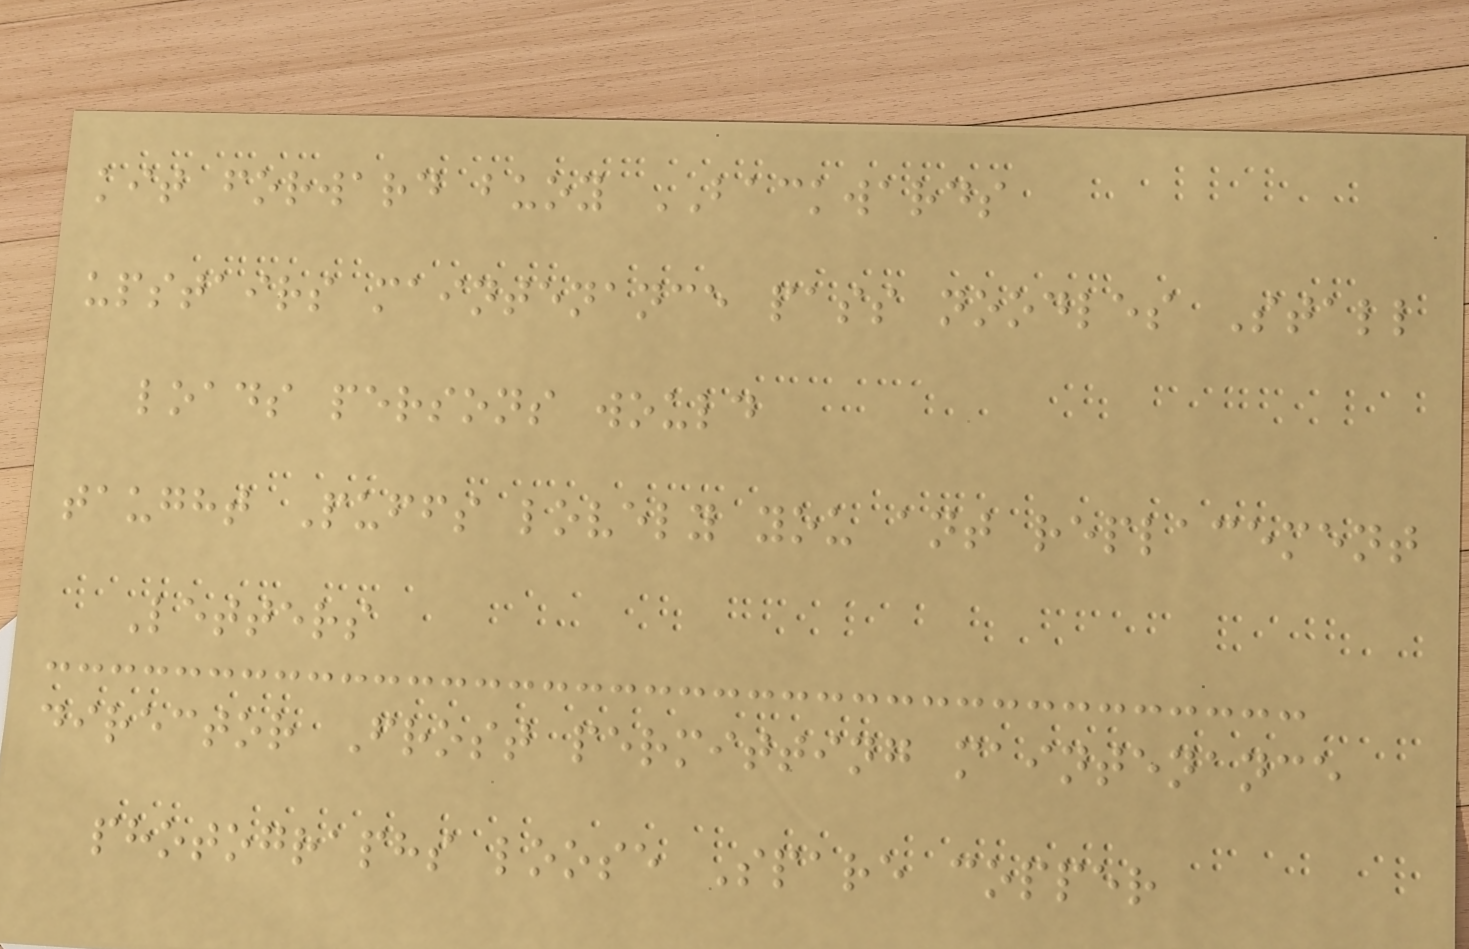kit forward buoy BACKWARDS
upstairs maintenance pass noodles Stall
loads persons would
taught Puffs lovely you ant replacement
Letters
director Frost permitting maintenance
photographs loose Spare copper
